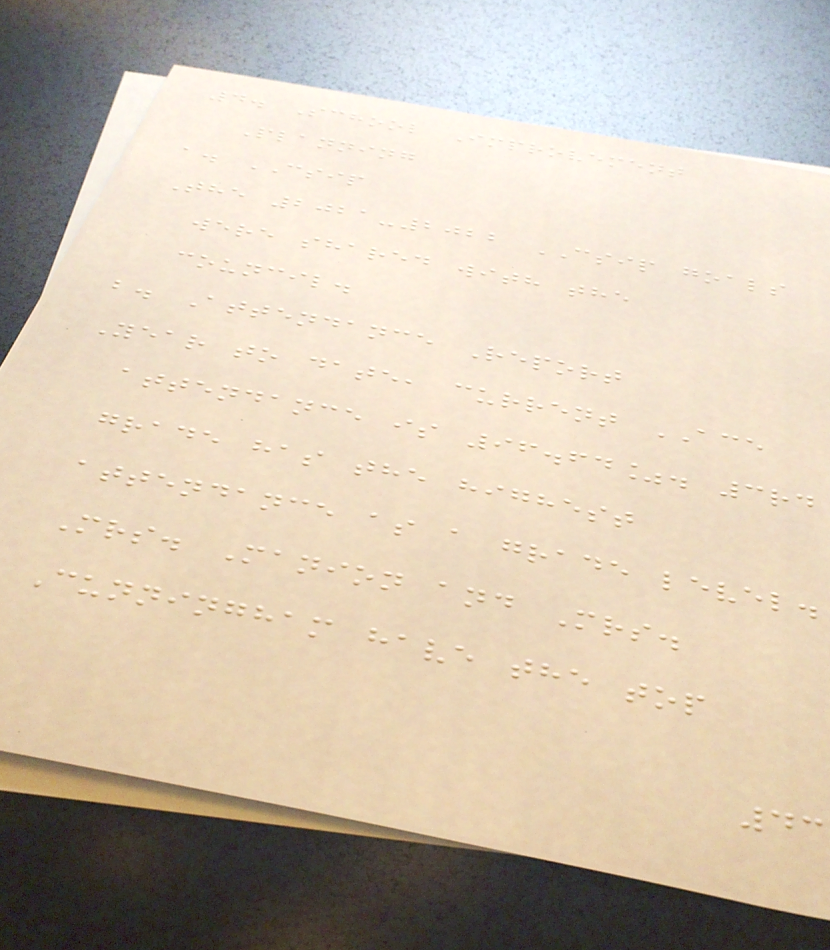4. School Improvement
Planning
a. CSIP
The 2021-2022 CSIP goals
were shared with the
council.
b. Attendance Report
Year to date, current ACE
attendance is 96.64%. 3rd
grade has the highest
attendance as a grade level.
Mrs. Manion and Mrs.
Cunningham have the top
43
